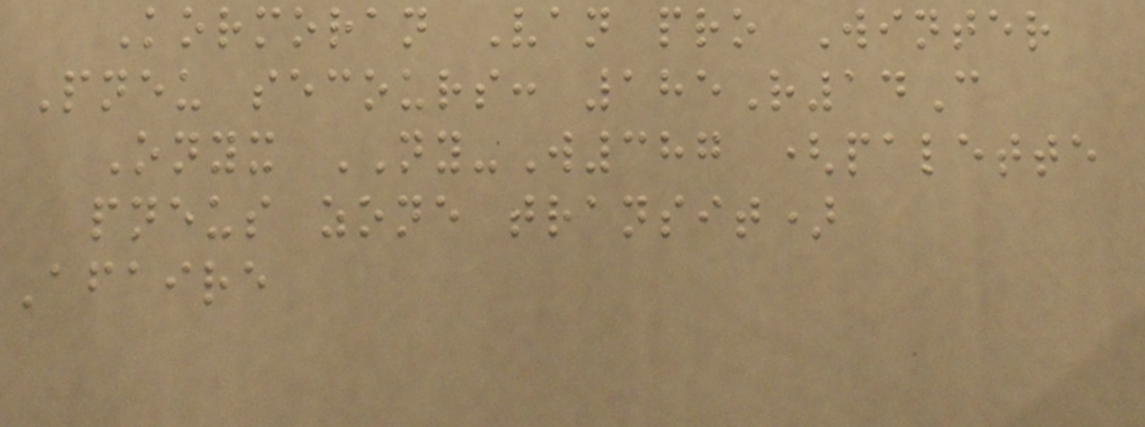Kormoran Van pro Winter
Pneu secours: 185R14C
Onyx NY-W387 (palette
pneus zone transit)
Afaire
